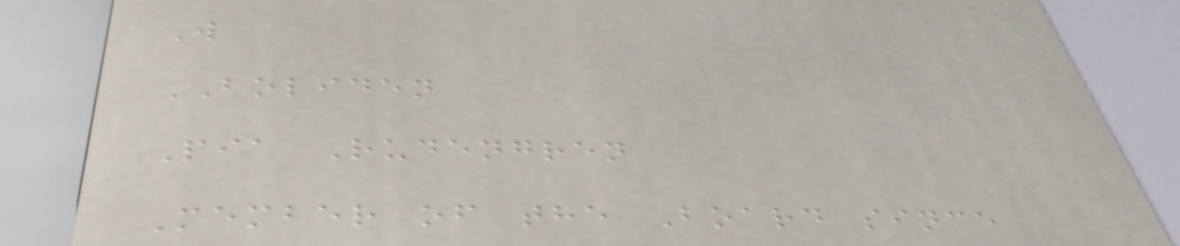W
BOLIDEN
Pia Rudengren
Member of the Board since
